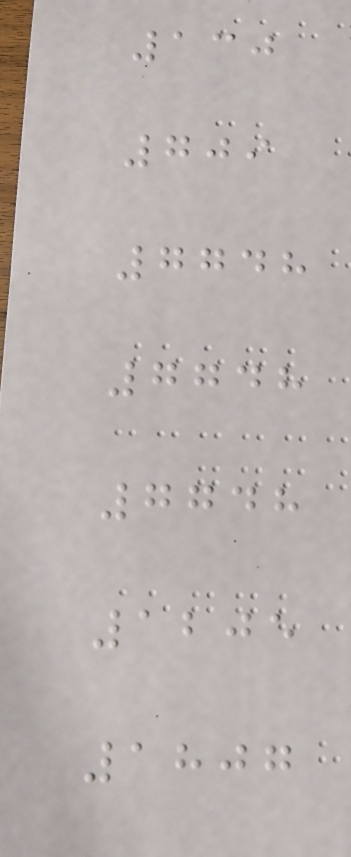130
709
7748
7748
7748
1205
1807
